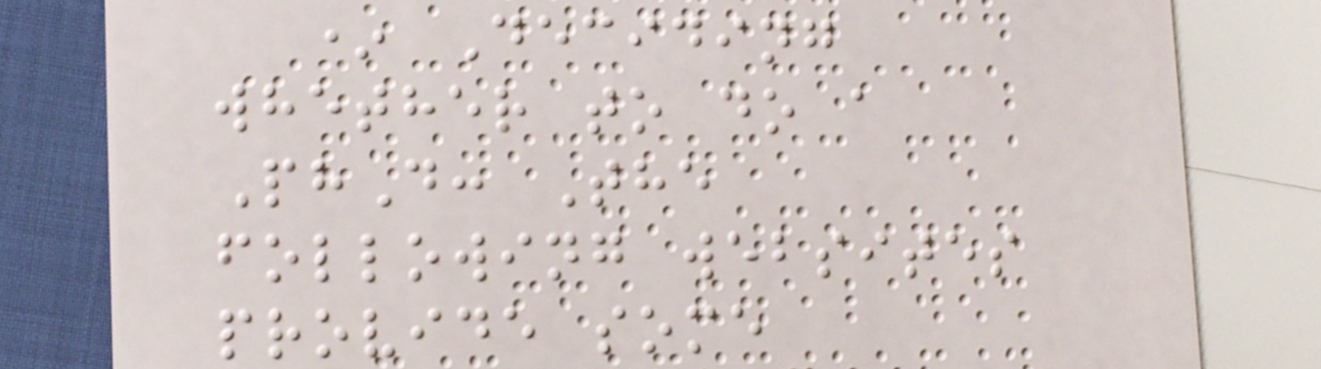* Deciding
whether to do a
PhD: The
following websites
provide some
